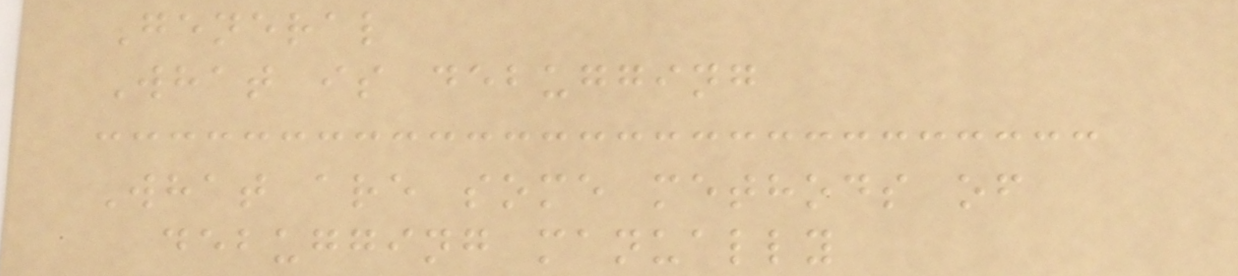General
What is debugging
What are some methods of
debugging manually
